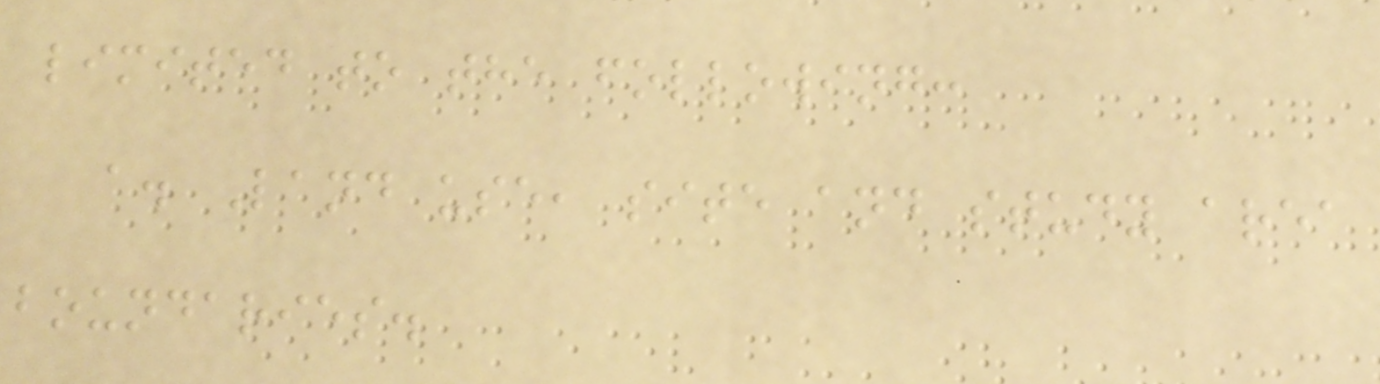limited to the following:
a. Land use, site and study area
boundaries.
